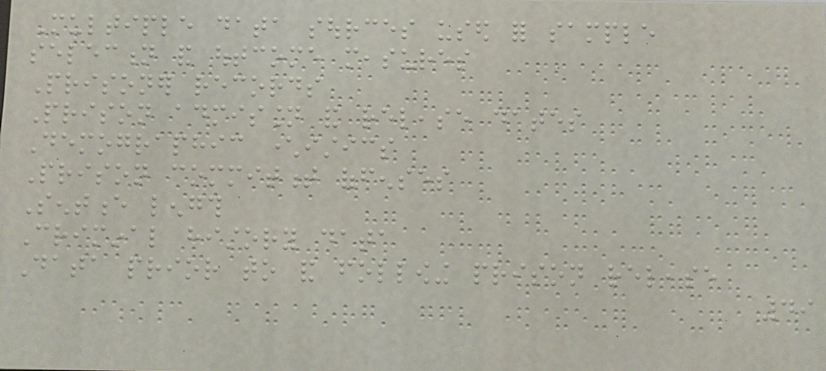Multiple data sources used for sample
selection and outcome measures
Prisoner records
Prison admission and release dates
Demographic characteristics
Prison commitment offenses
Sentence length
Criminal history data
Data prior to and following prison release
49
